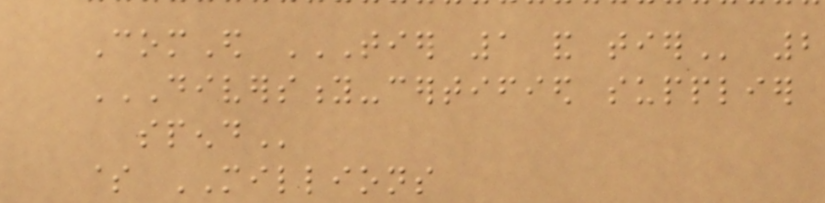ComEd TIER 1 AND TIER 2
DIVERSITY-CERTIFIED SUPPLIER
SPEND
$ MILLIONS
